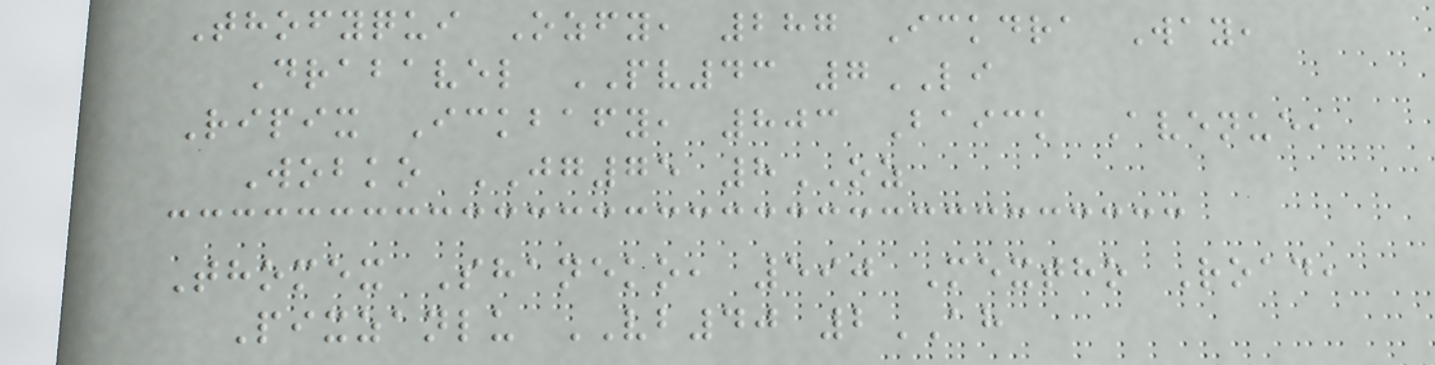Thofyqui Ozfy, 287 Ickdra Way,
Drabavel PV43 7LI
Ripix Ickbafy, 803 Baick Avenue,
Wobko JG75 8OZ
Thomex Shaneko, 590 Mextho Road,
Pixzanlu VB40 2AH
